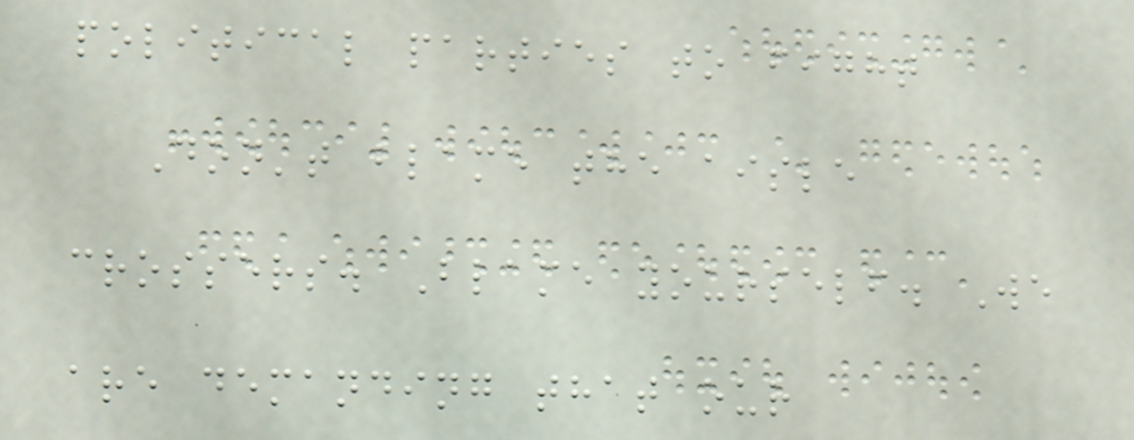political parties to fight
Don't blame the aisle
crossers. Blame yourself. We
are demanding that our
